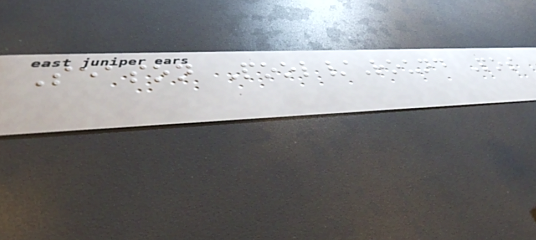Season Pool/Round Pos
